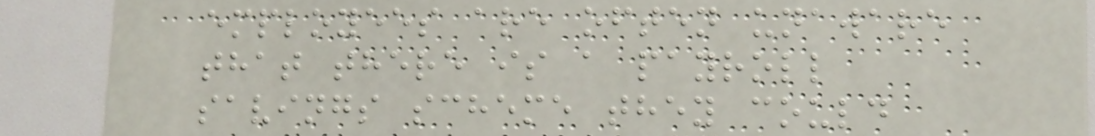employees are often unaware
that there is a payroll
savings scheme they could
